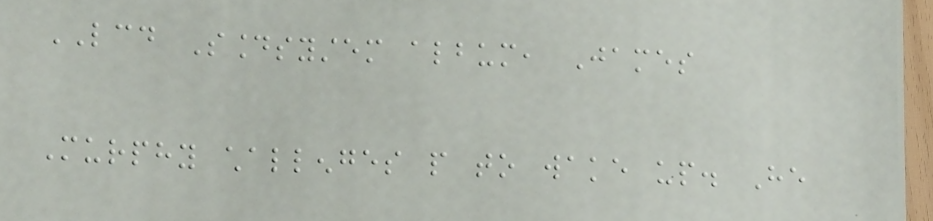LCD Soundsystem album, James
Murphy challenges people to wake up. He
